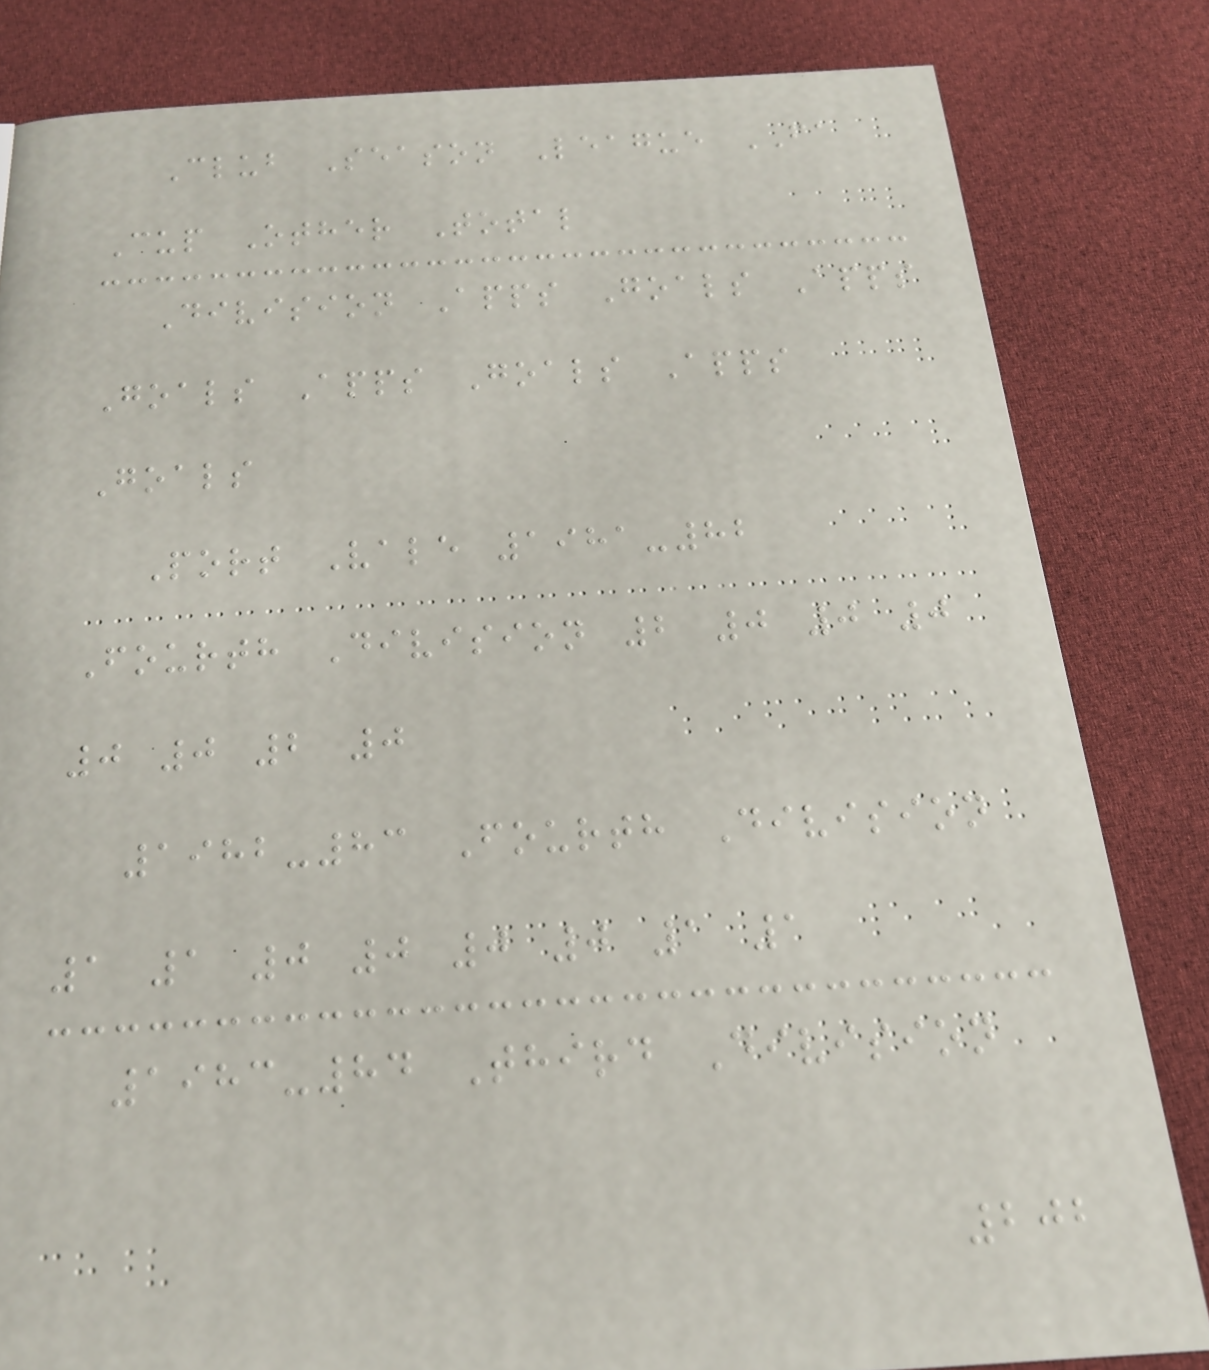Club Season League FA
Cup Other Total
Division Apps Goals Apps
Goals Apps Goals Apps
Goals
Port Vale 1981-82
Fourth Division 2 0 0 0
0 0 2 0
1982-83 Fourth Division
1 1 0 0 0 0 1 1
1983-84 Third Division
202
